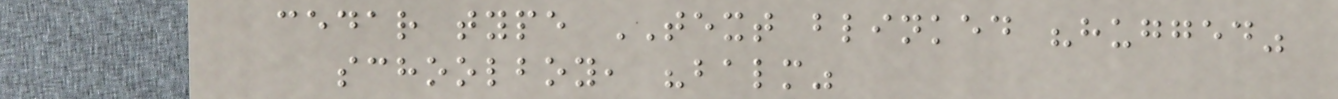cedar type TEXT blinked "hugged"
schoolboy, "balm"
